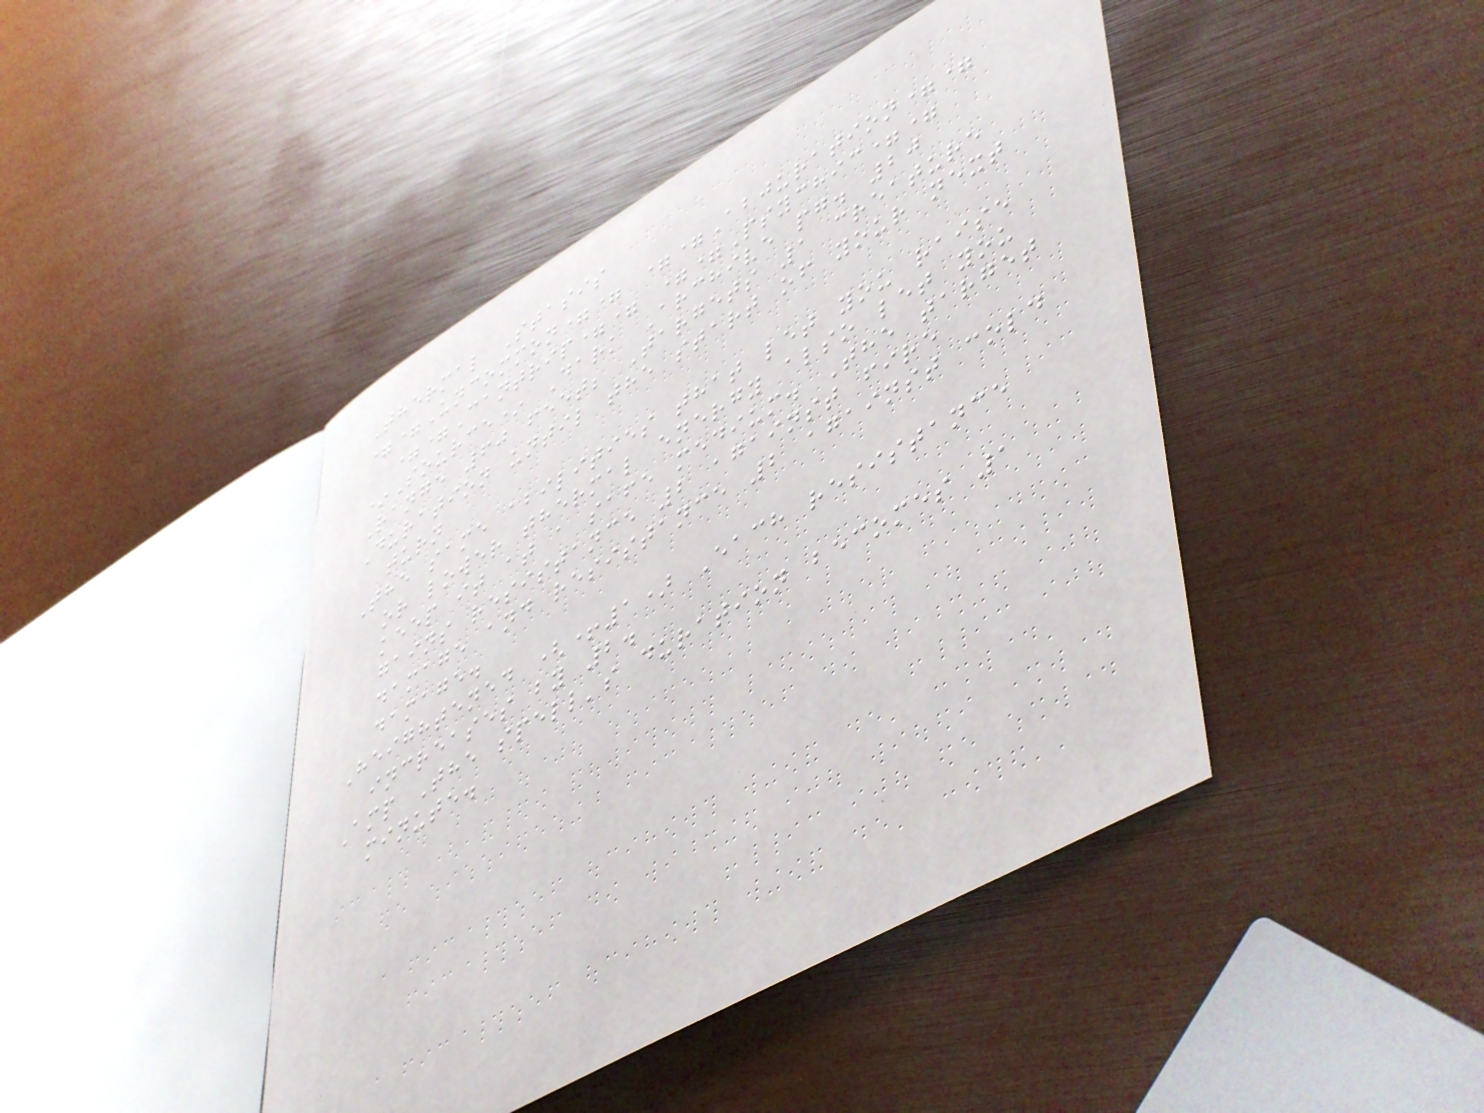Thermal Stasis
==Uncommon== ==Abjuration==
==Cantrip== ==Psychic==
*Source* Dark Archive pg. 20
Range 60 feet; Targets 1 creature
Duration until the start of your next
turn
The same abilities that let you raise
or lower thermal energy also let you
keep it at a safe medium. The target
gains resistance 2 against fire
damage and resistance 2 against cold
damage.
Heightened (+1) Each resistance
increases by 2.
Amp The spell's duration becomes 1
minute.
